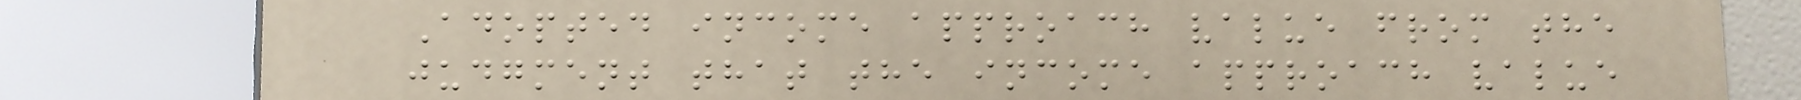Adopted income approach value from the
judgment that the income approach value
